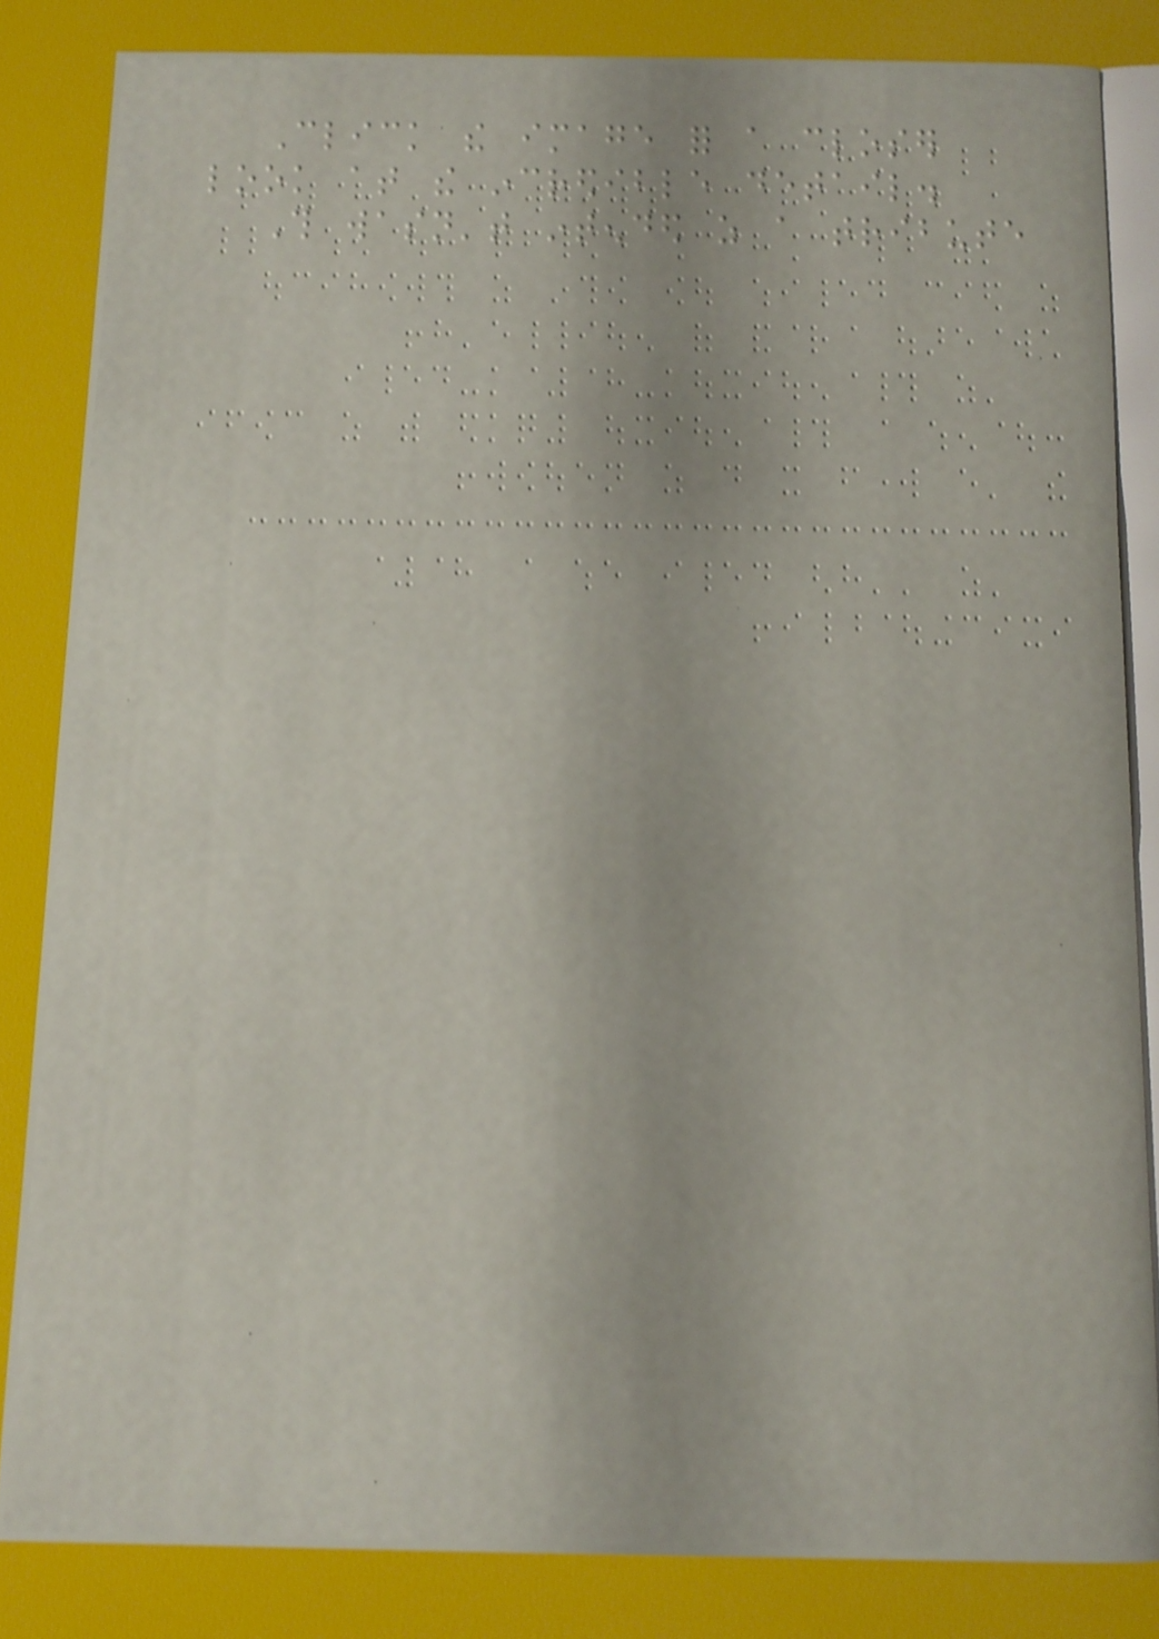Click the image for a closer
look at the incredible detail.
This wasn't intended as a tribute
